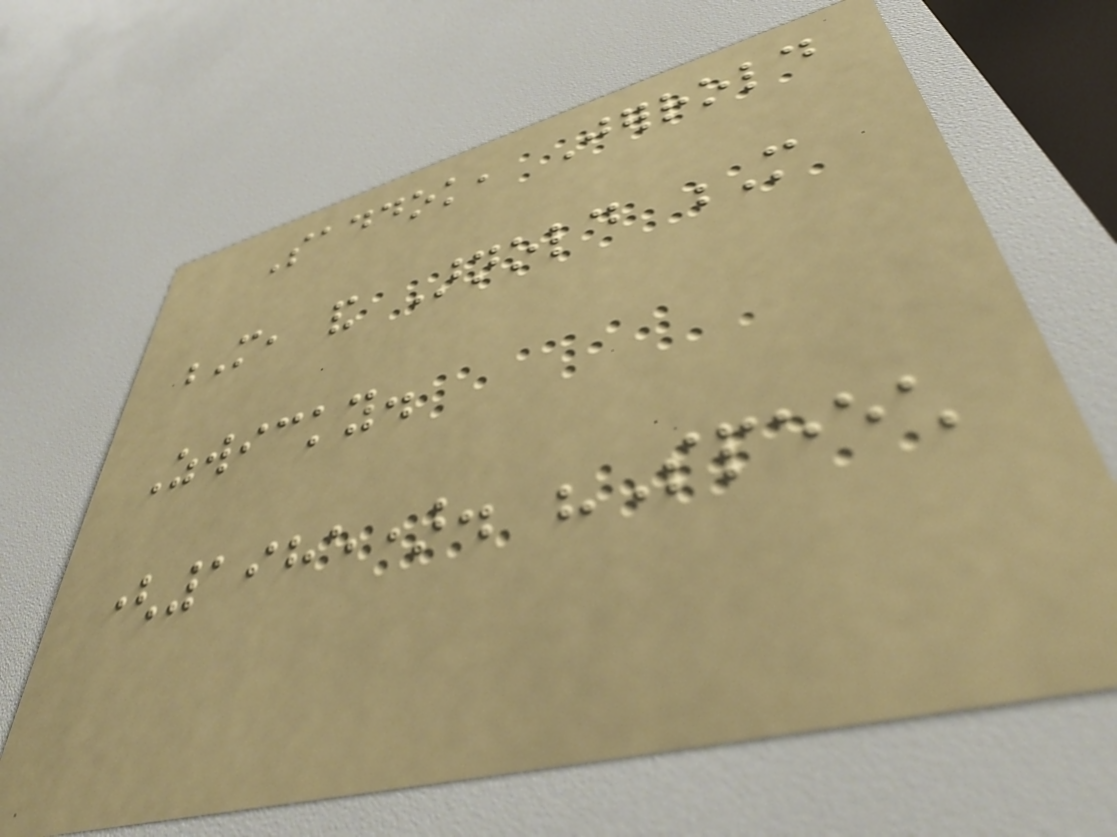Saddok, Jerrold
M, and Arnold M
Zwicky.
(1985). "Speech
